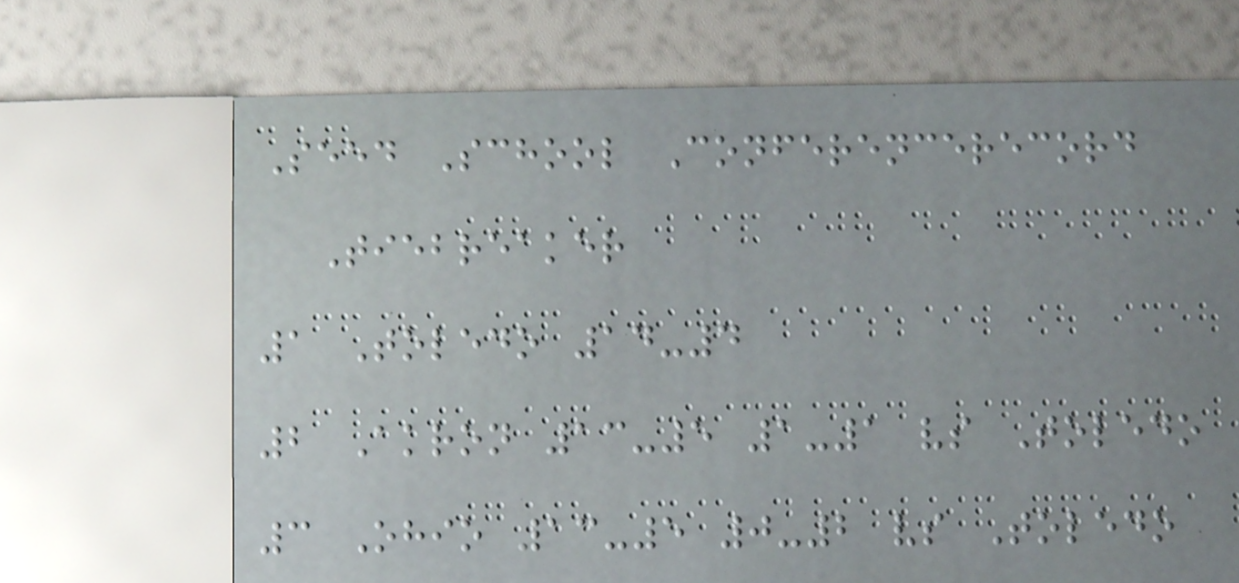Seed School Conferencerecord
Tiebreaker
1 Toledo 14-4
2 Akron 13-5 1-1 vs Toledo
3 Ohio 13-5 0-2 vs Toledo
